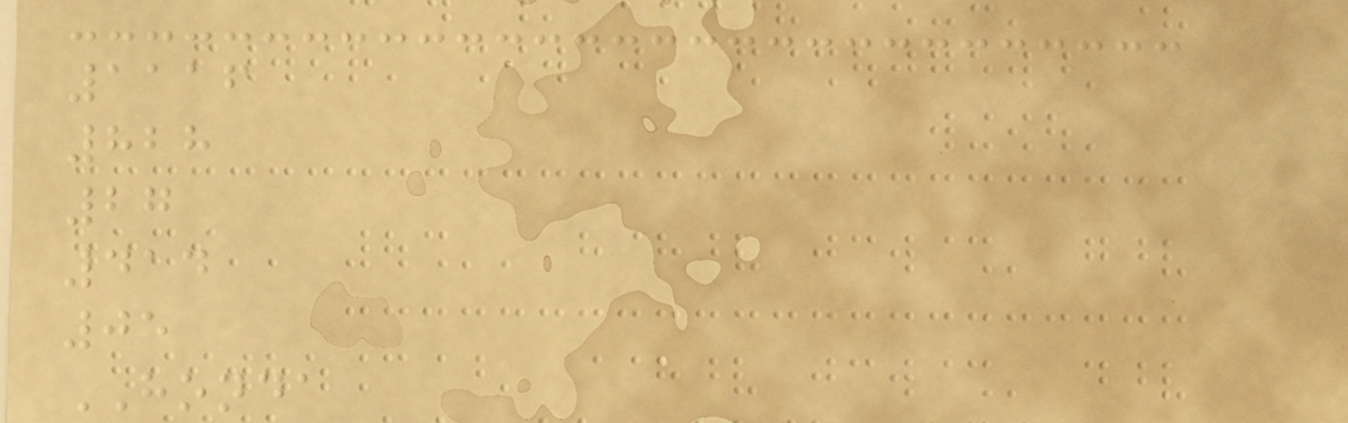1116
828
27
414
05
HONDA
